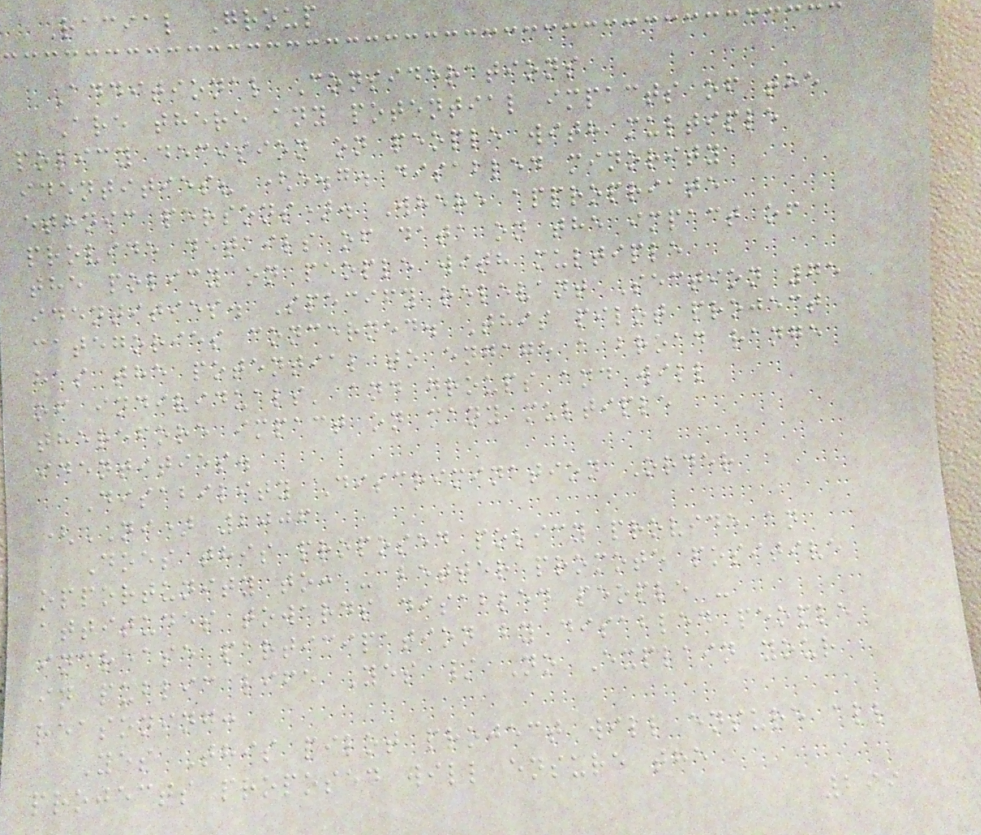Racial Group
Additional Considerations
Are there any potential impacts of the
policy decision on people with multiple
identities? (e.g. disabled minority
ethnic persons). Where appropriate
provide details of data on the impact of
the policy on people with multiple
identities. Specify relevant Section 75
categories concerned. This pilot project
has the potential to engage a broad range
of individuals' and groups and will
therefore impact on many multiple
identities.
Disability Discrimination Order
(NI) 2006
Does this proposed policy provide an
opportunity to: - better promote positive
attitudes towards disabled people -
increase participation by disabled people
in public life Yes / No Explain your
reasoning:
Yes This pilot project will ensure all
projects proposed will ensure the
299
